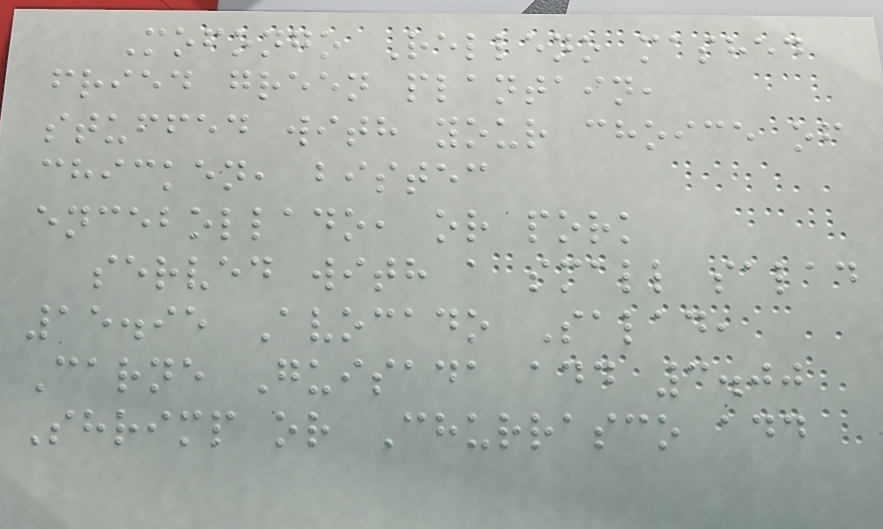Mofongo Relleno mashed
fried green plantain,
stuffed with your choice of
chicken, bistec
encebollado, or pork
served with a small salad
15.95 Avocado Salad,
Carne Guisada add 3.00
Shrimp or Churrasco add
